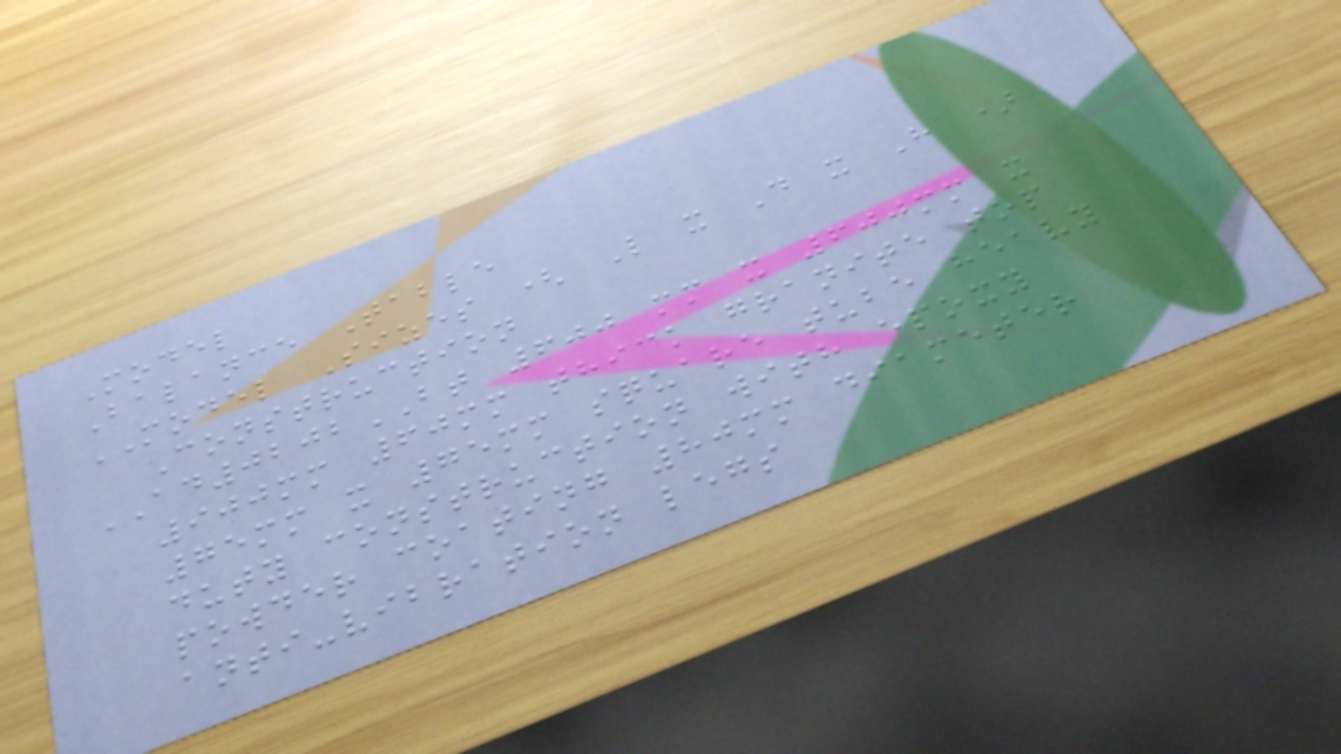Model
Balance Table
MODEL Sizes ( L x D x H )
Construction
AD0202BT 600 mm x 600mm x
900mm 60mm thick granite top
75mm x 75mm square tube heavy
duty construction with epoxy
powder coating 80mm diameter
anti-vibration legs
